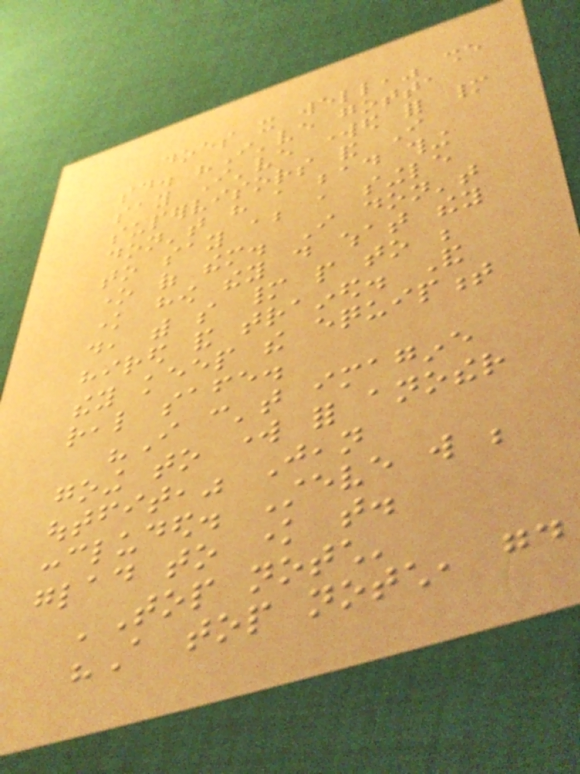does it well," she
said. "I've gotta
say I've worked for many
supervisors and I
don't have a bad thing
to say about a single
one of them. I don't
know how they do what they
do, with so many people to be
hired and trained. And
they keep the equipment
real safe.
"I can't imagine
going to work for another
outfit," Jean
concluded. Steve will be
glad to know that.
'Top notch'
"A top notch, good
